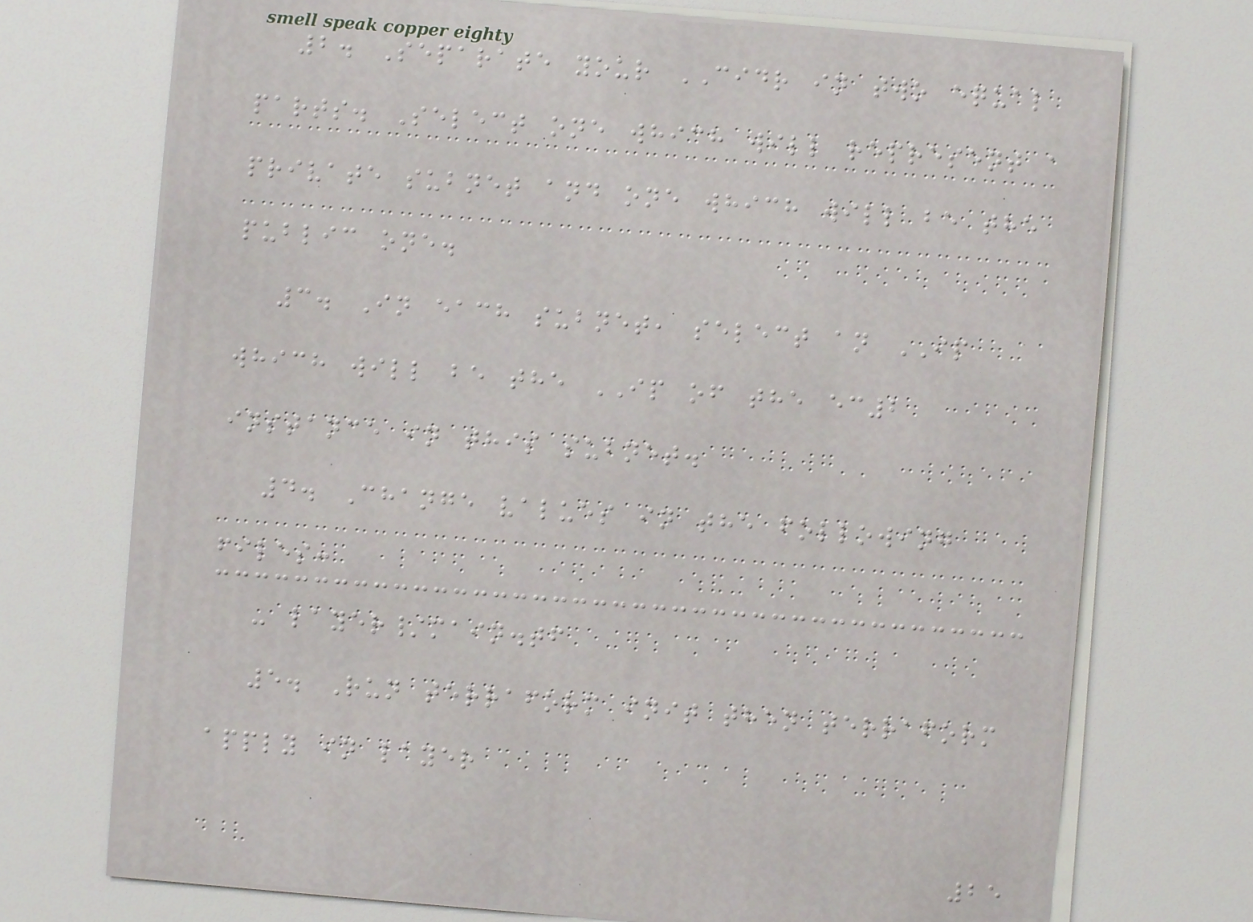2. Separate your CIDR in two equal
parts. Select one which will represent a
private subnet and one which will be the
public one.
3. In each subnet, select an IP
which will be the IP of the ec2
instance in this subnet.
4. Change values in the following
files:
- layer/main.tf
5. Run terraform init then terraform
apply in layer
25
